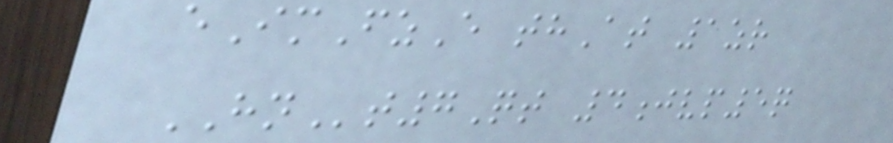eImFzE thAt 1zr
HNt7Qt 4jvp5q
